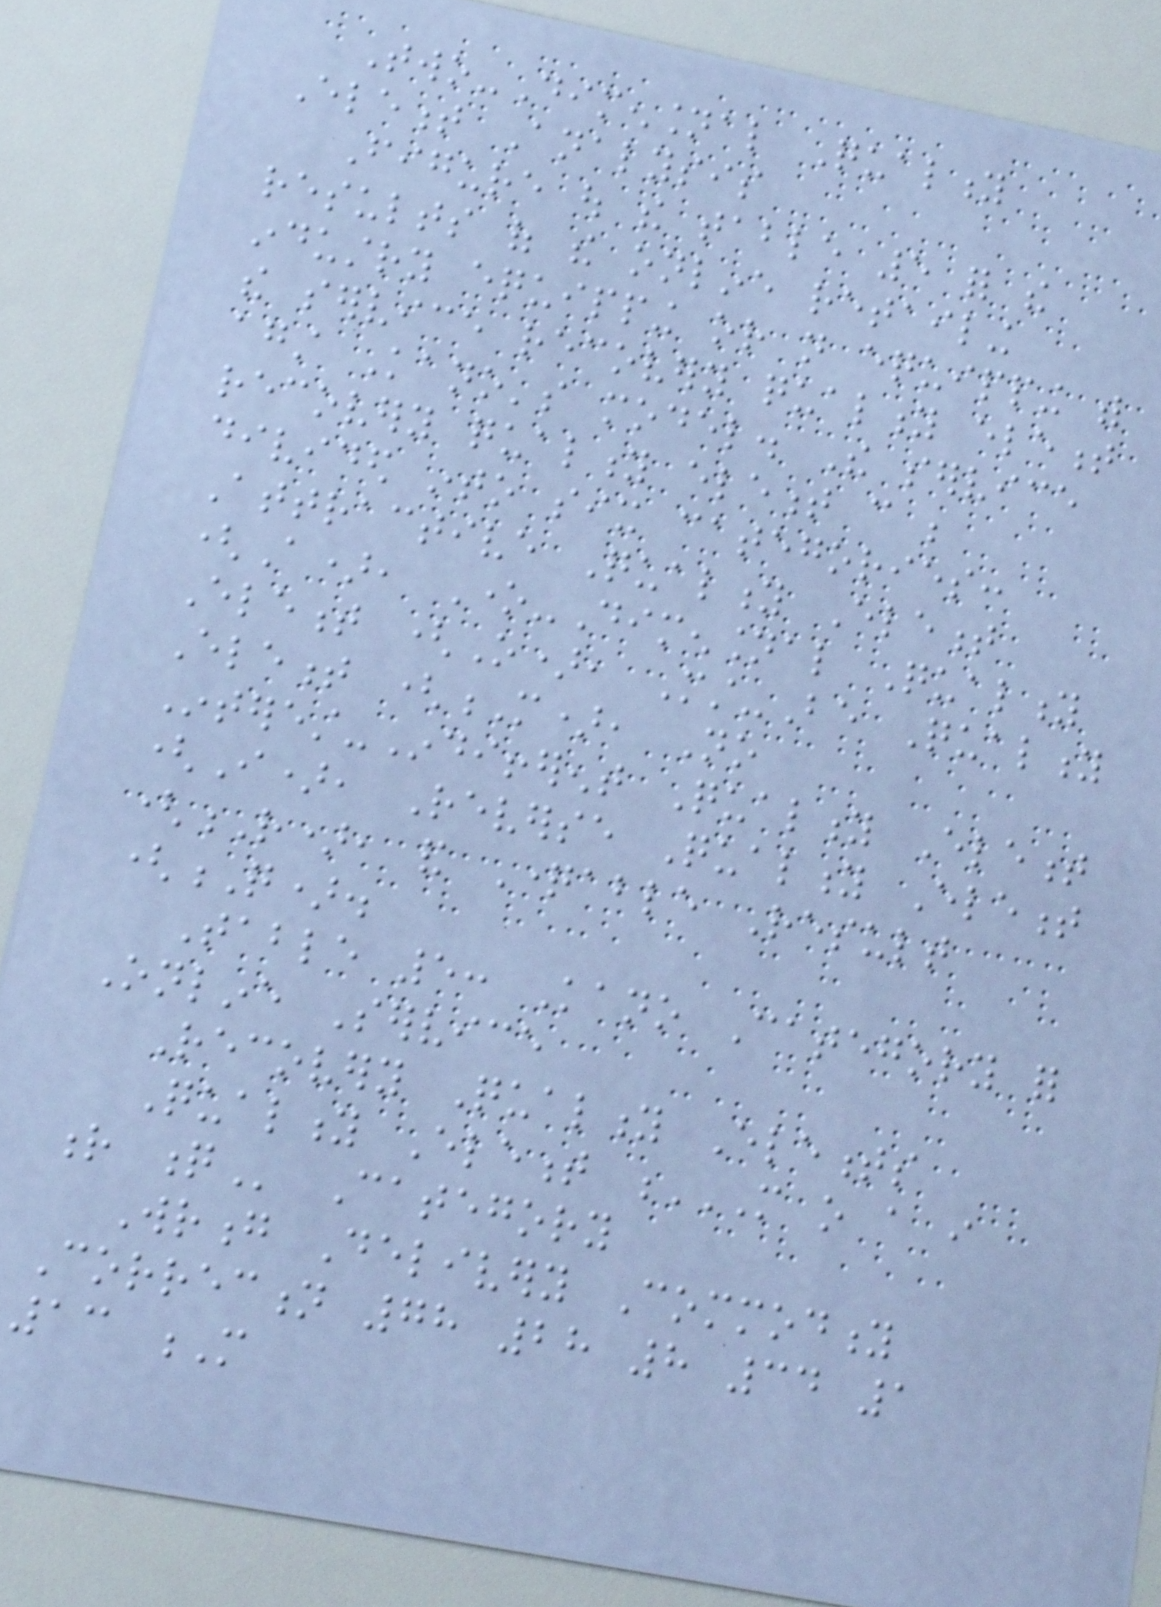Two-Dimensional Quality
Element Analysis
Figure out the table 5 for the
results of the online retailing
industry equipping or not equipping with
the service recovery quality element
against Kano's model. The service
recovery quality element can be
divided into six categories:
Attractive Quality Element
(A), One-Dimensional Quality
Element (O), Must-Be Quality
Element (M), No
Interest-Indifferent Quality Element
(I), Reverse Quality Element
(R), and Questionable Result
(Q).
Table 5: Kano Category for
Online Service
Recovery Quality Elements
Quality Element M O A I
R Q Category
Wrong Delivery Commodity
Correction 78 28 8 34 1
13 M
